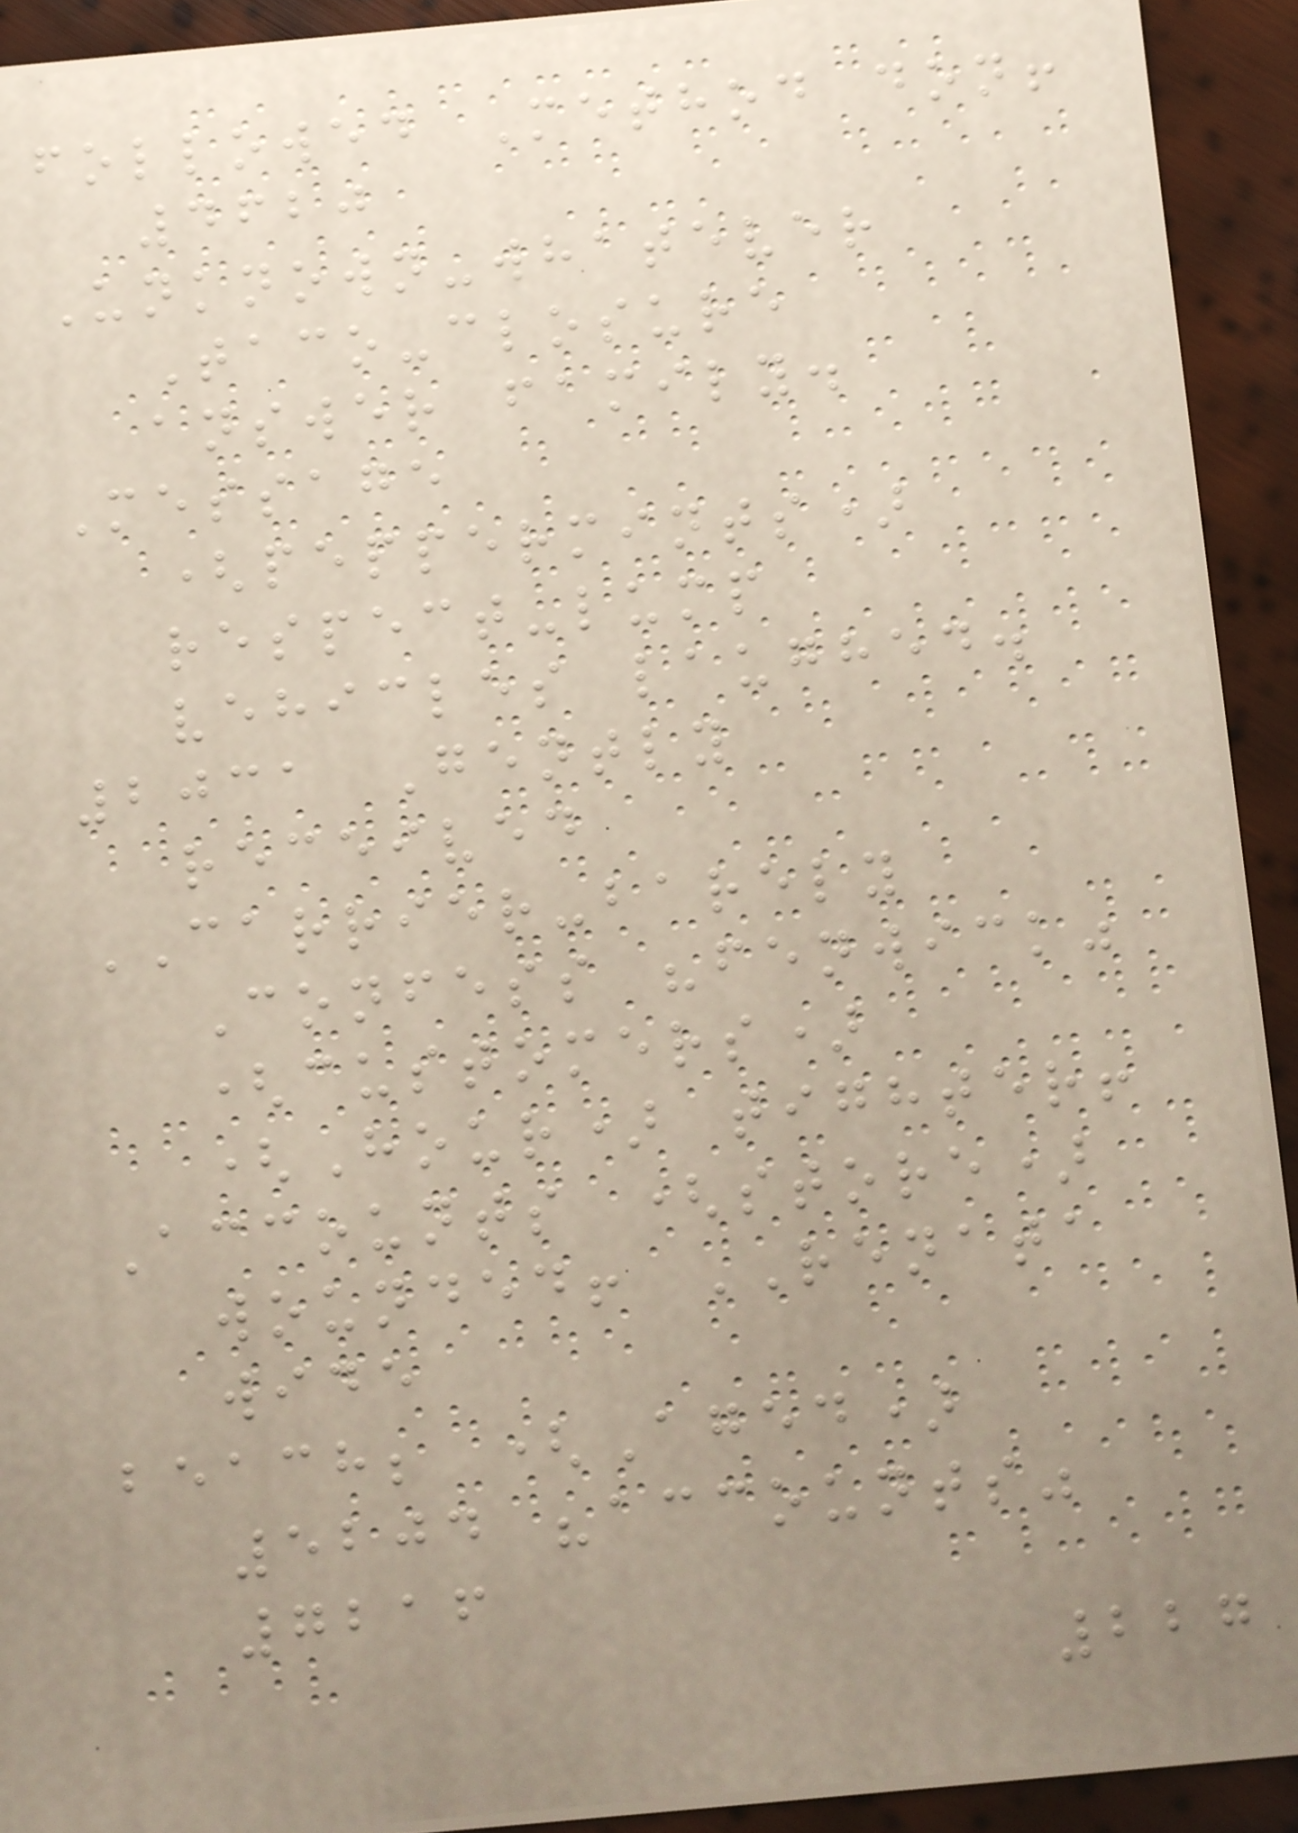followed Method don!
4620
Unknown-whatever
Taco-closure
answer family.
Message
(peppermints)
respect-lump
vehicles laughed.
2031 Gently
received
CARRIER-barely
Confess "fenwick"
(customers)
(Hour) tighter!
Accounts (store)
wounded! RENATA
wide
beach; (Aged)
5204 "accounts"
7216
227
